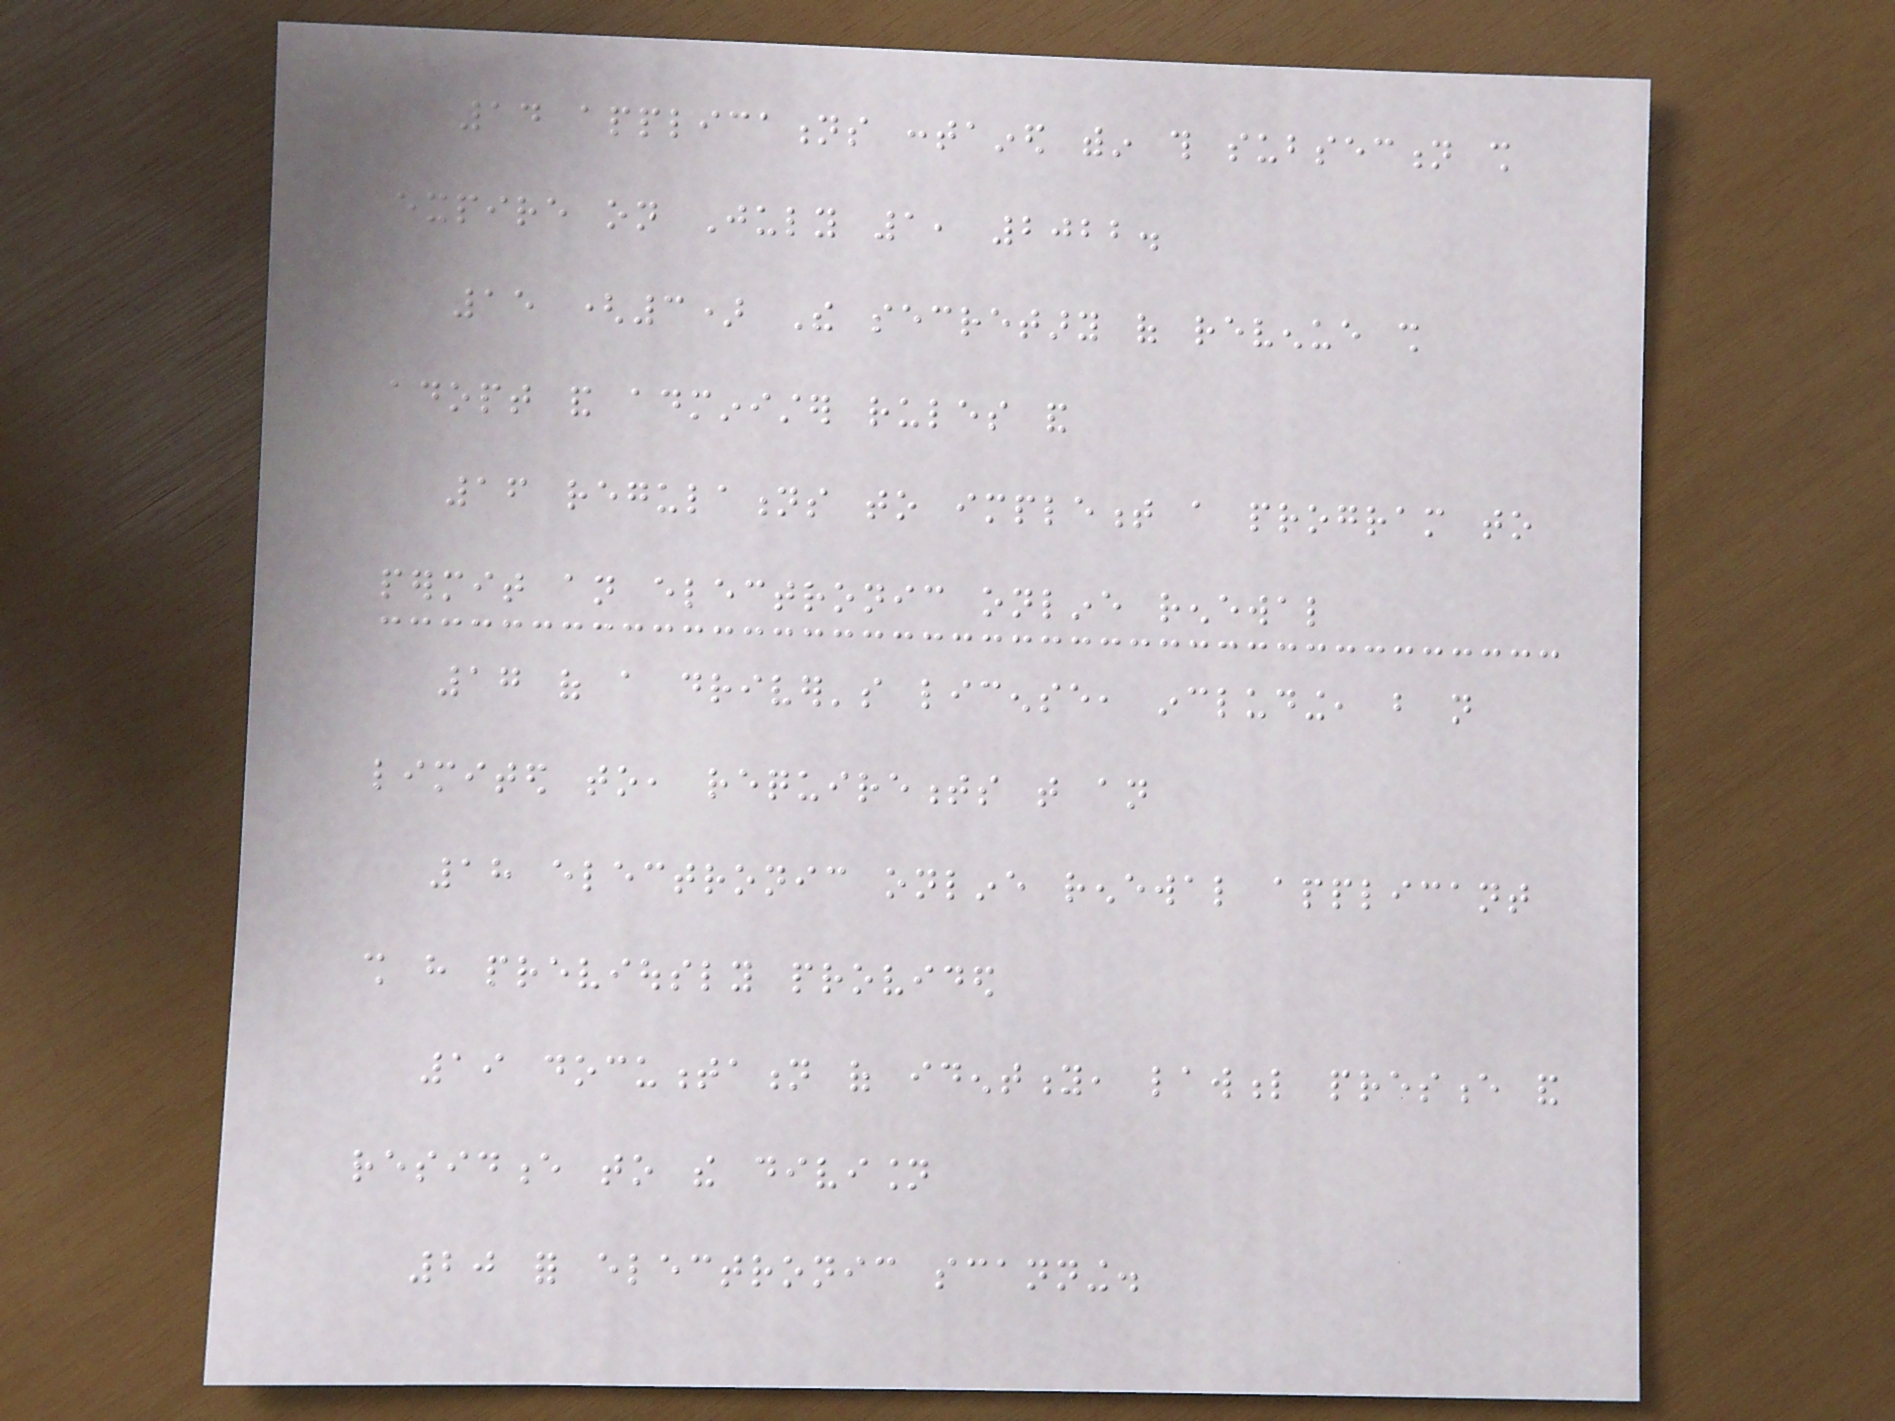14 applications contained within this subsection shall
expire on July 1, 2022.
15 (3) The secretary of revenue shall
adopt and administer rules and
16 regulations to implement a program to
permit an electronic online renewal
17 of a driver's license, including, but not
limited to, requirements that an
18 electronic online renewal applicant
shall have previously provided
19 documentation of identity, lawful presence and
residence to the division
20 for electronic scanning.
